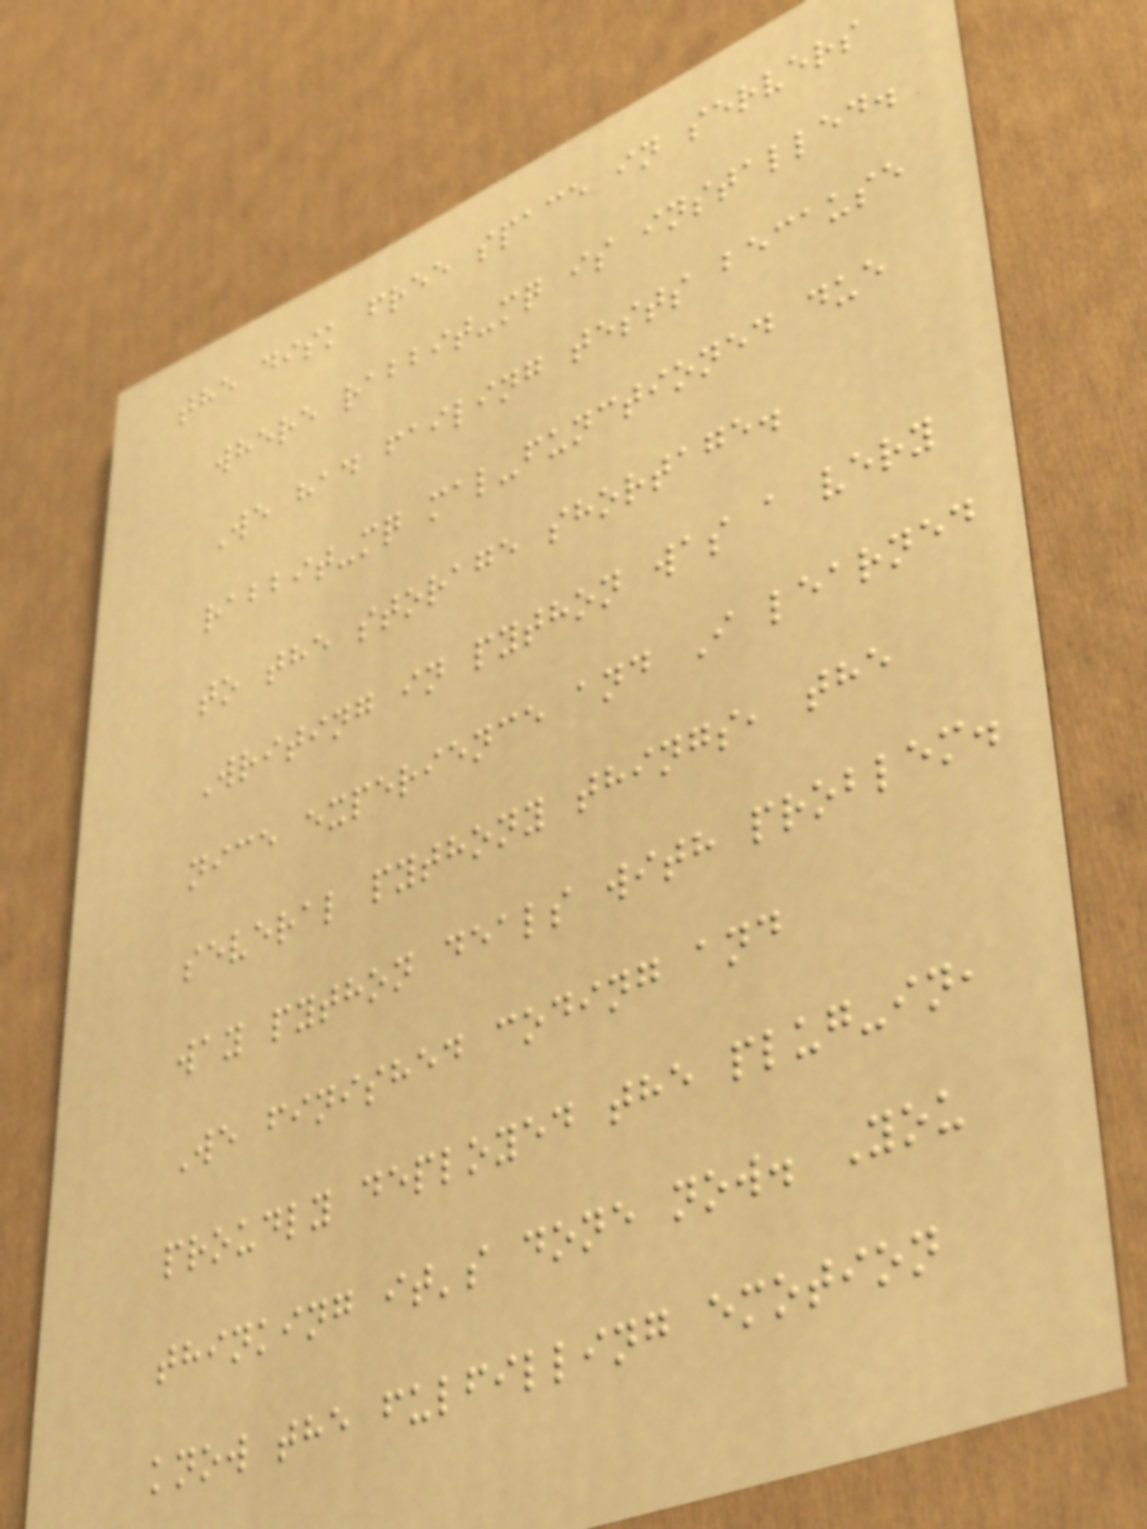the disk free space in servers
where rabbit-mq is installed.
We had failing tests because
rabbit-mq mal-functioned due
to the storage shortage.
Writing in python was a very
nice experience and I learned
several pythony things, the
way python deals with problem.
We finished coding and
proudly deployed the plug-in,
thinking it's done now. You
know the fulfilling emotion
